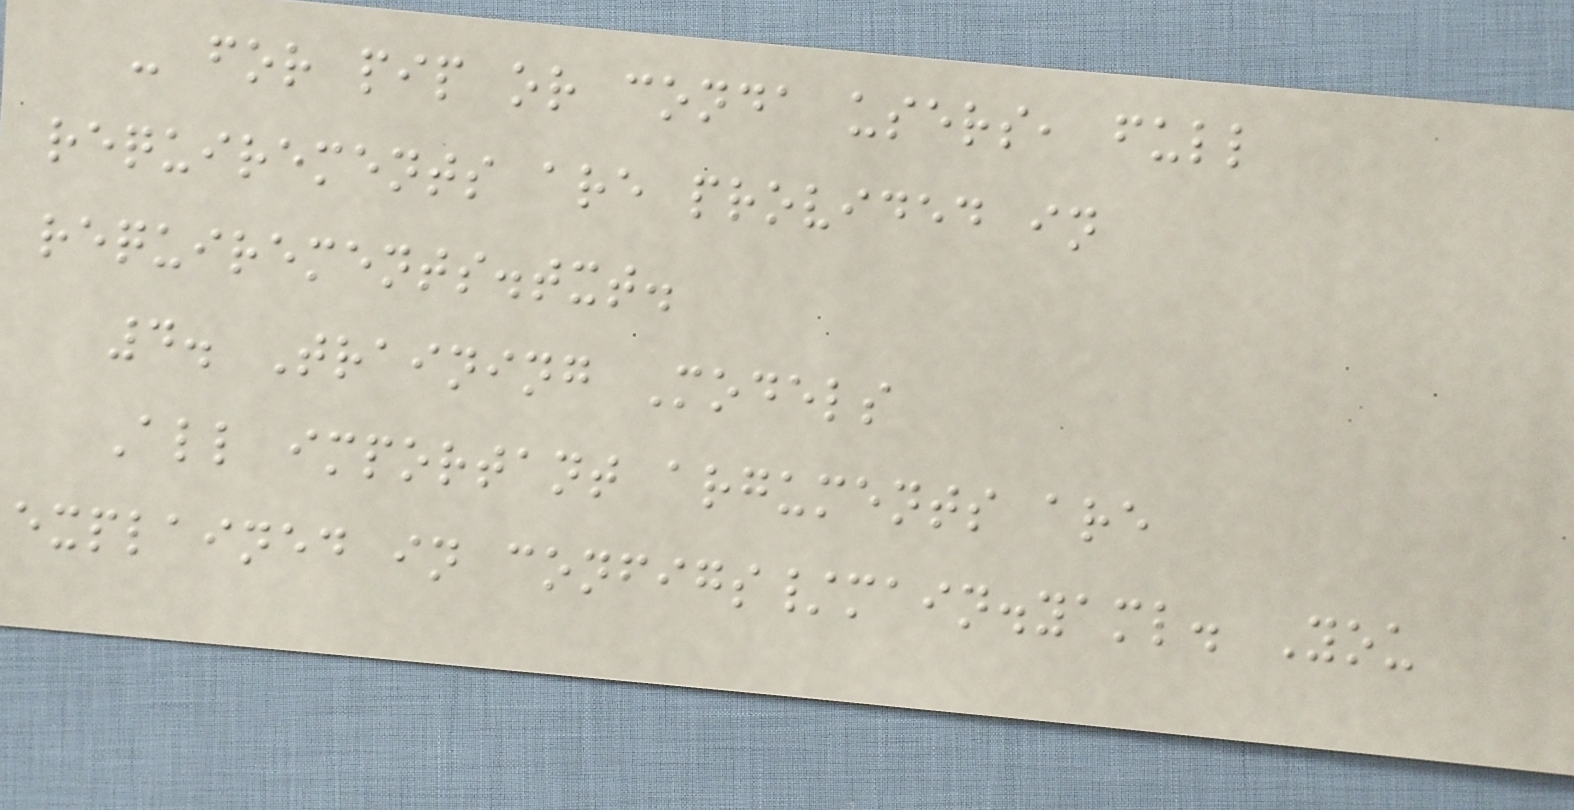- for pip or conda users, full
requirements are provided in
requirements.txt.
4. Training Models
All important arguments are
explained in configs/main.yaml. You
